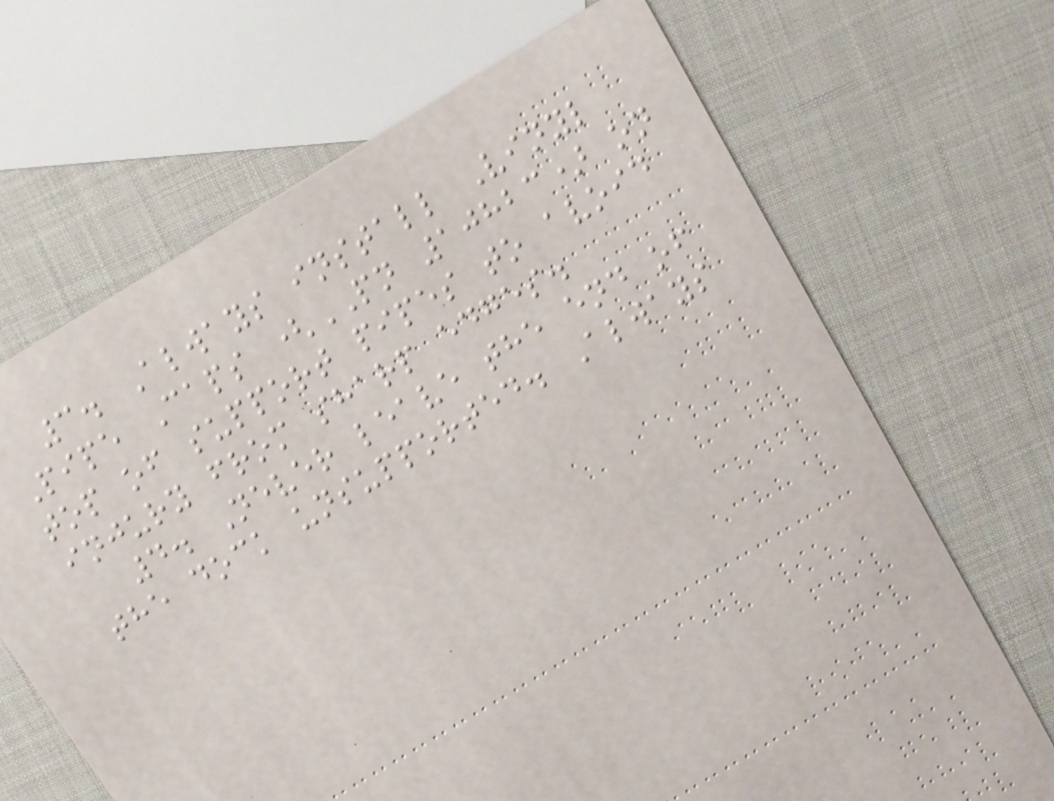3. Always install Vinyl
Pipe Caps (PN 10823) on
top of support pipes to avoid
injury from sharp edges.
4. Never leave the end of
the dock unsupported. Always
